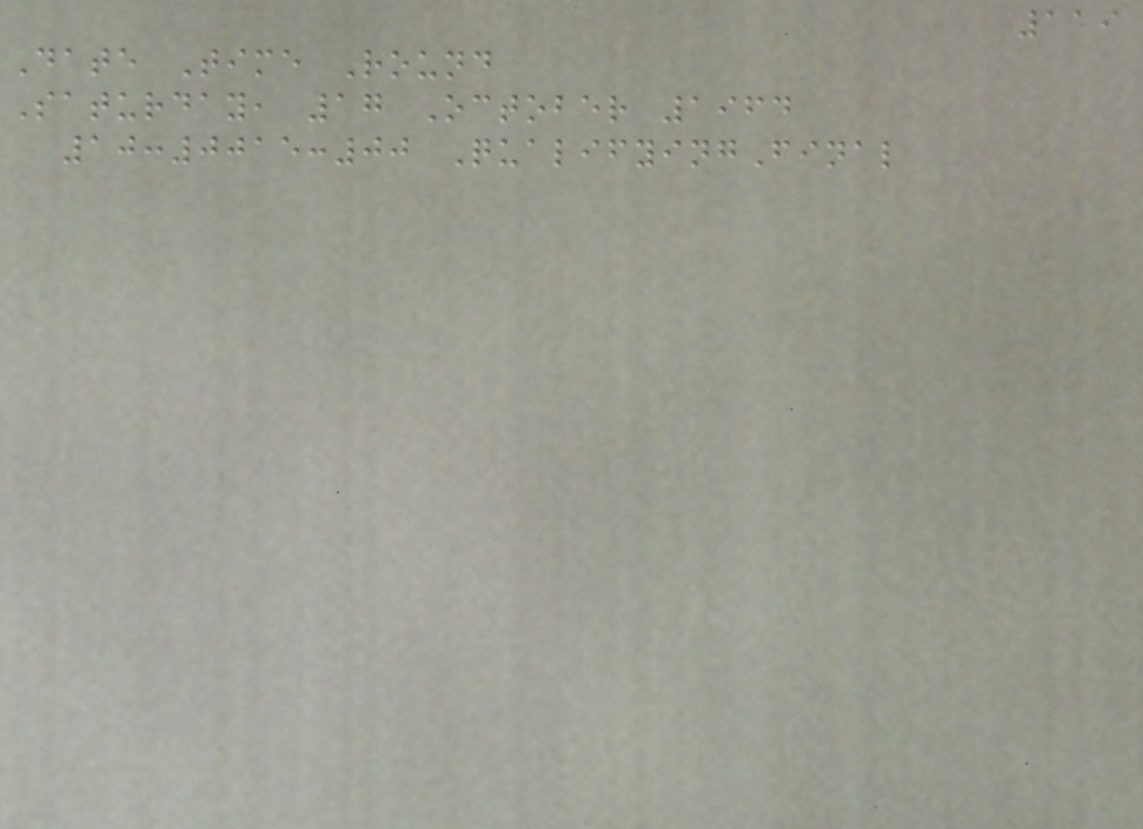119
Date Time Round
Saturday, 17 October 1964
10:0015:00 QualifyingFinal
